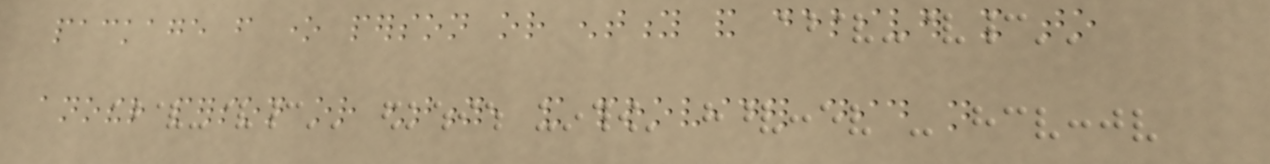package from one person or entity and deliver it to
another person or entity, and provider did not
